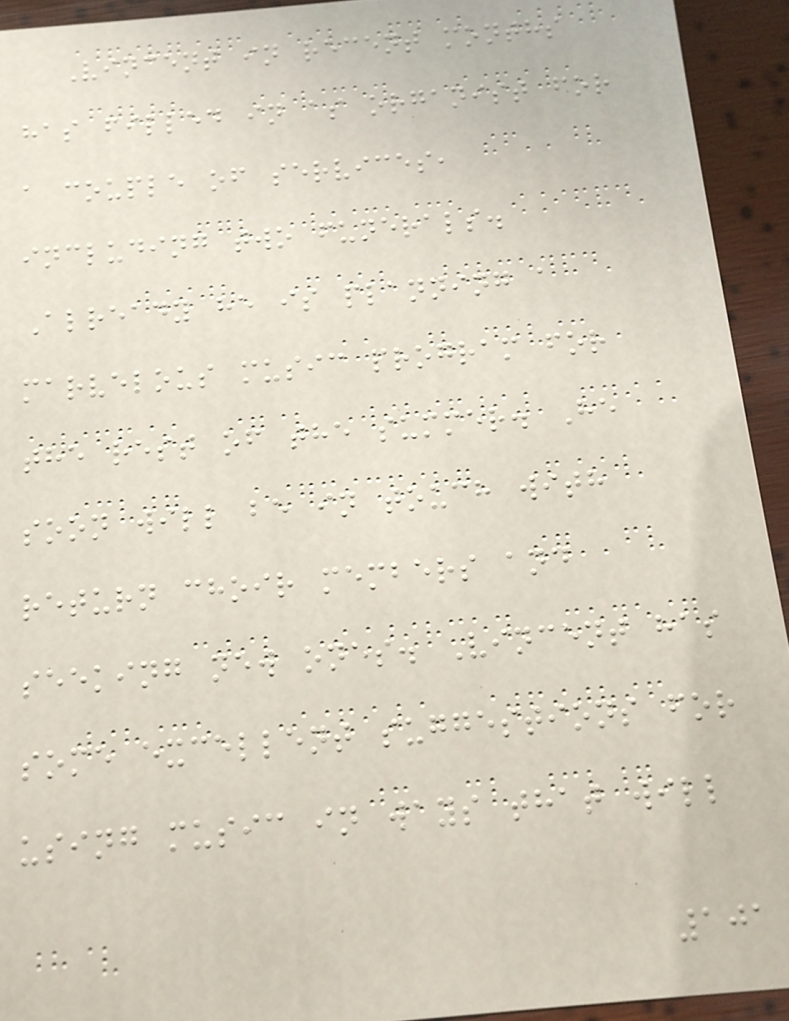Vincent in recent months
has filled in as organist for
a couple of services,
including two funerals.
Already he is planning a
marvelous music program for
the rest of the summer. He
soon will be in touch with
return choir members and
seeking new ones. Vincent has
some excellent suggestions for
using music in ways that will
101
